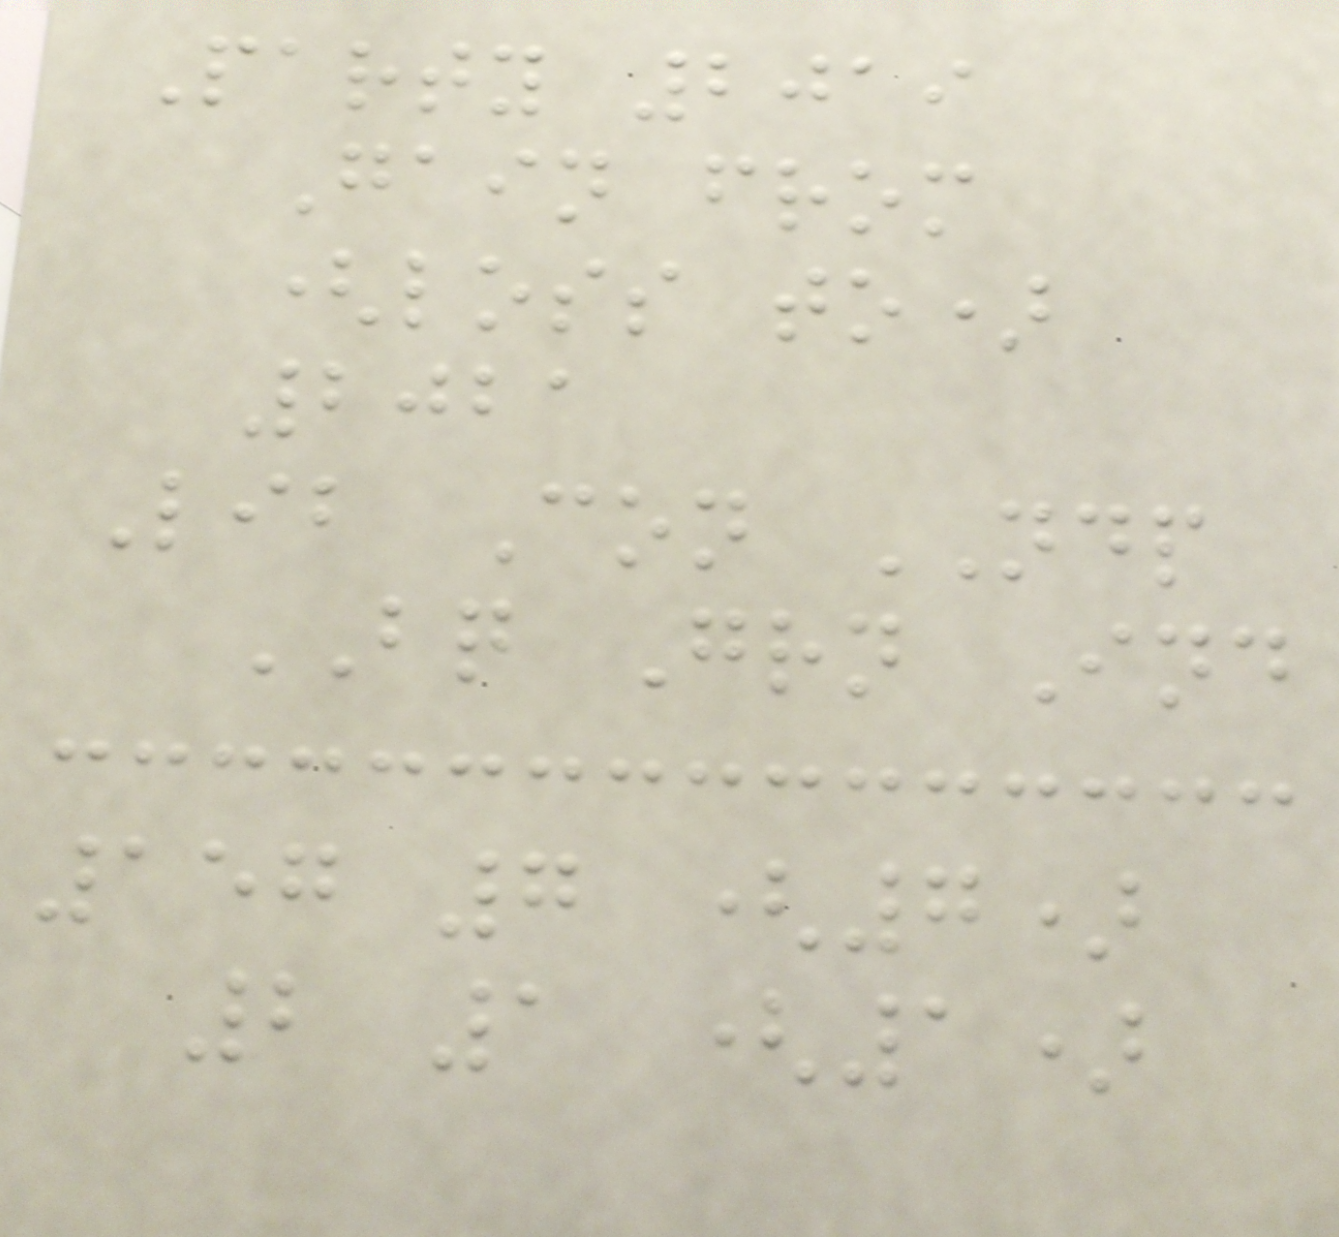Party 2019
Gain from
(loss to)
2021
Lib Con NDP
BQ Grn Ind
157 7 (7)
2 1 (1)
